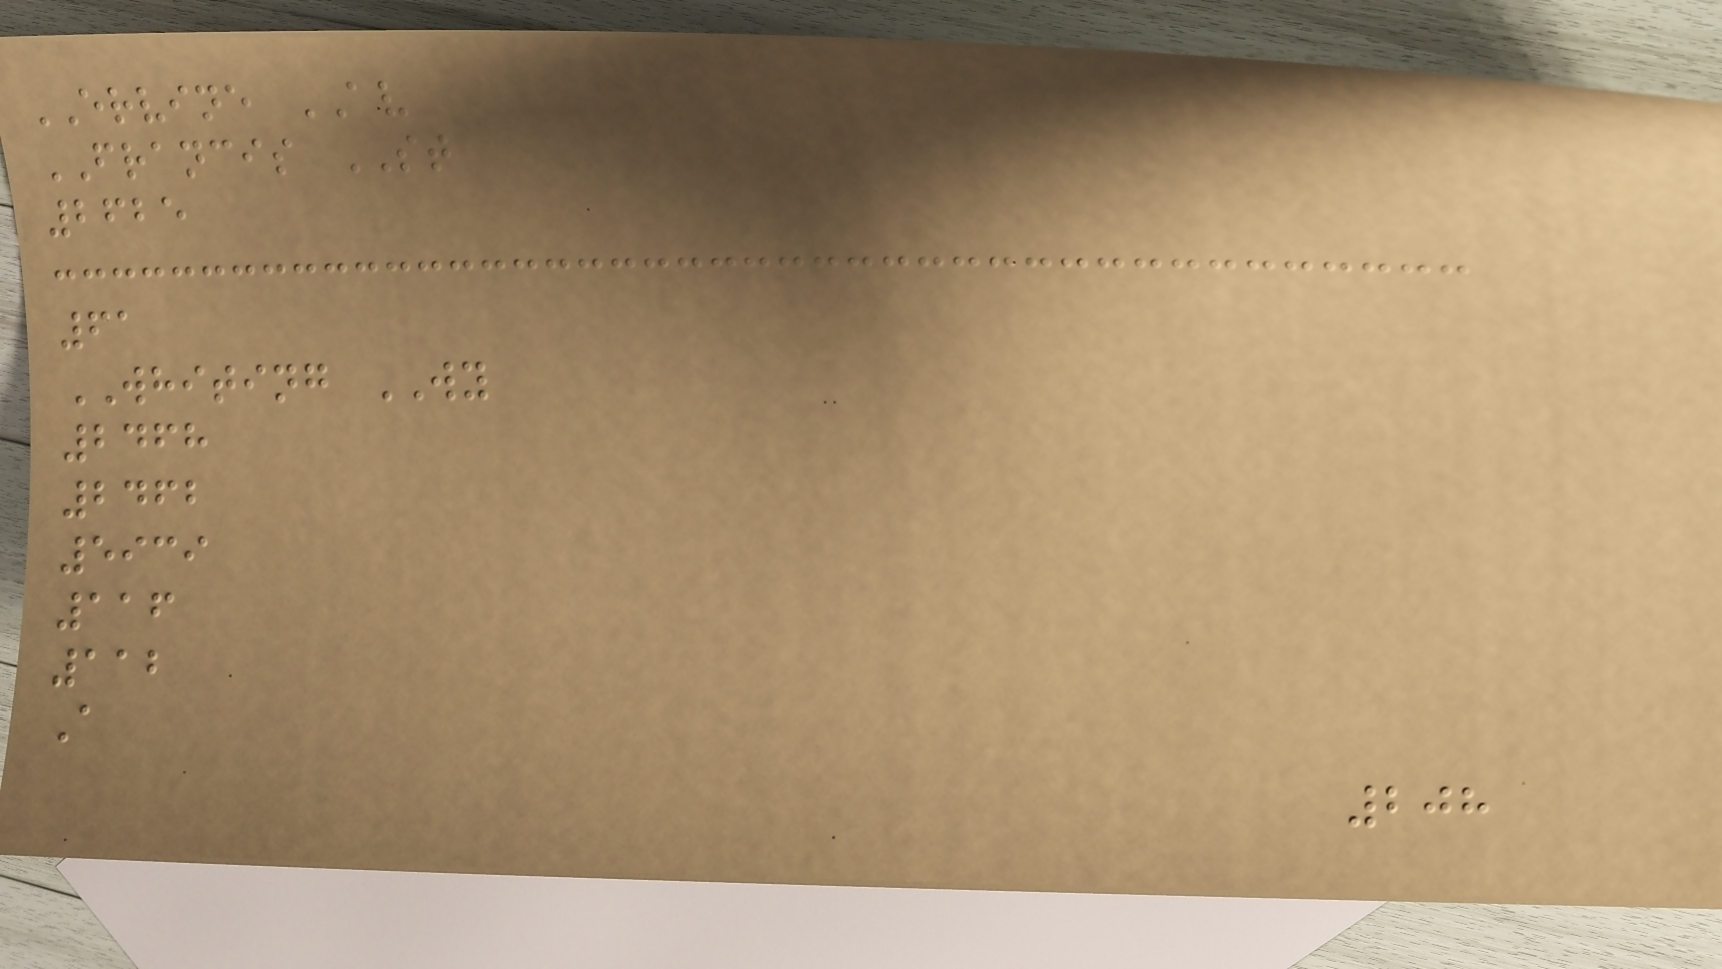ERVINE AV
FRANCIS ST
2625
61
WHITING WY
2468
2462
5939
116
112
A
208
